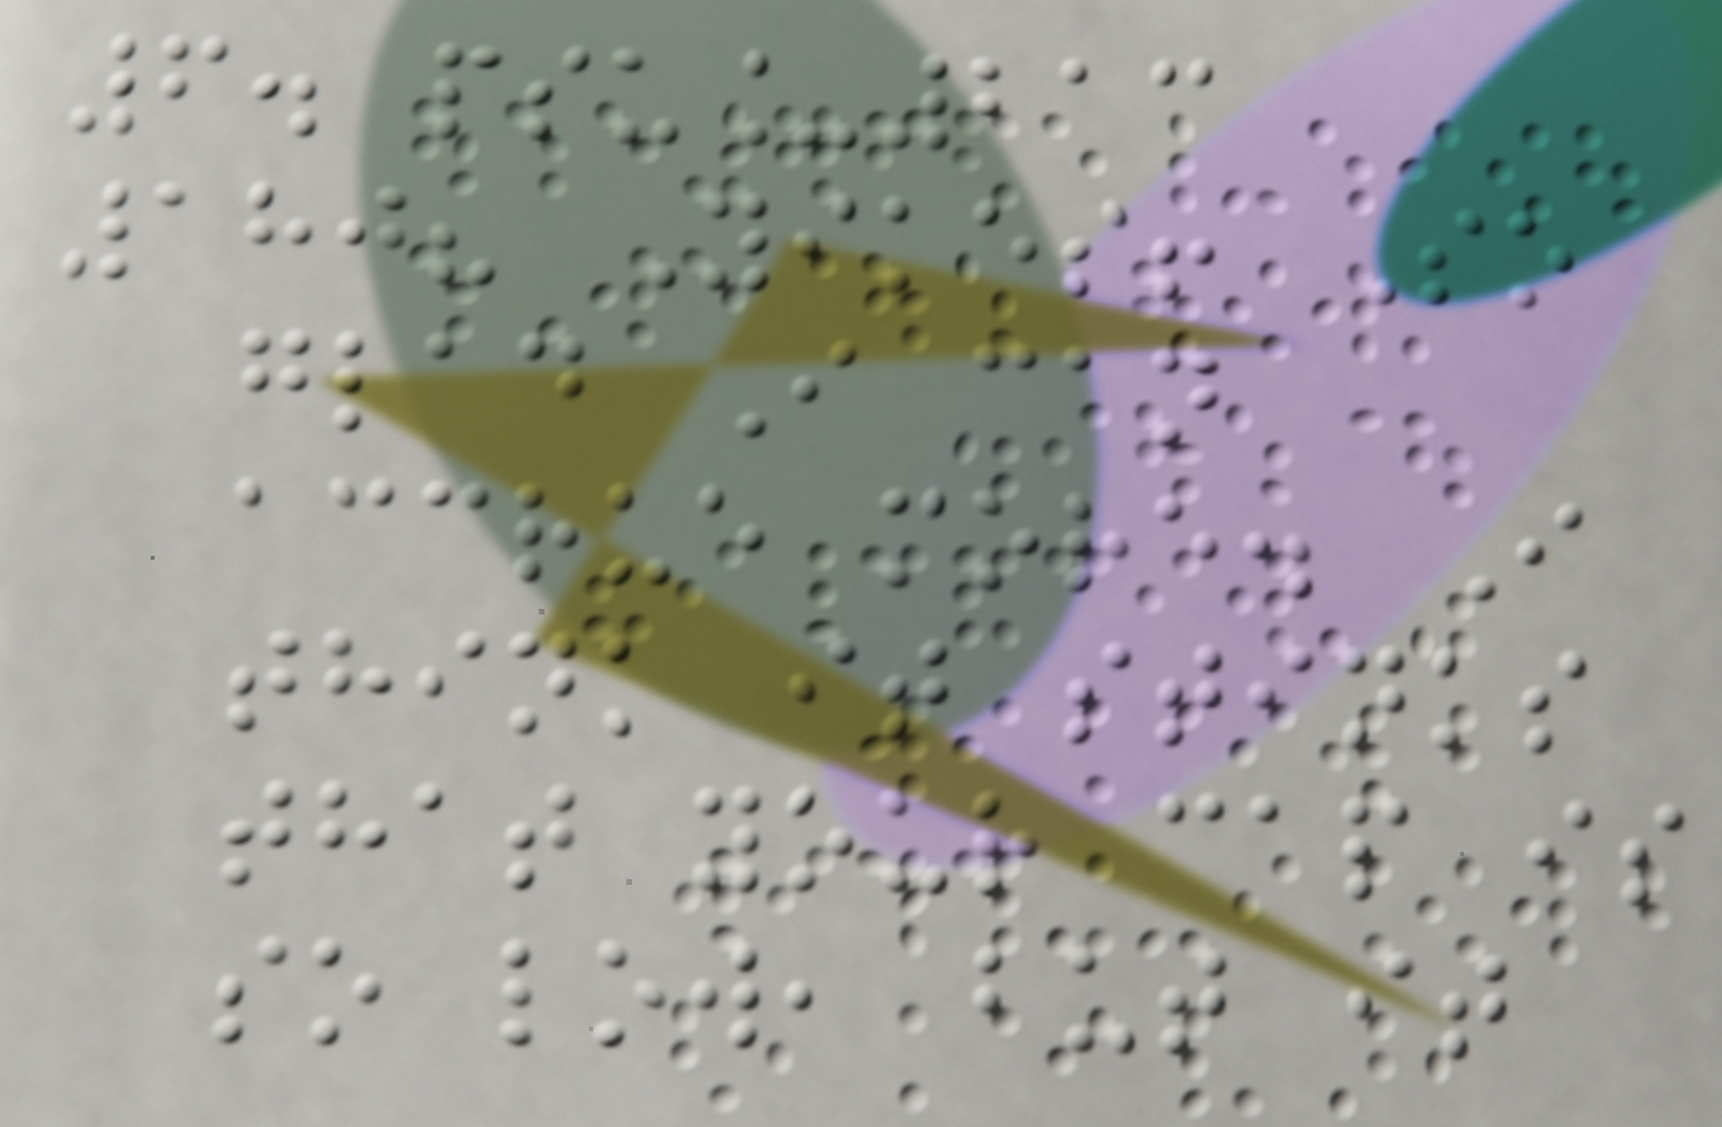6. psu_213
180? Yikes! So
glad I can
accrue more. I
think it stinks
that your cap is
so low, but it
